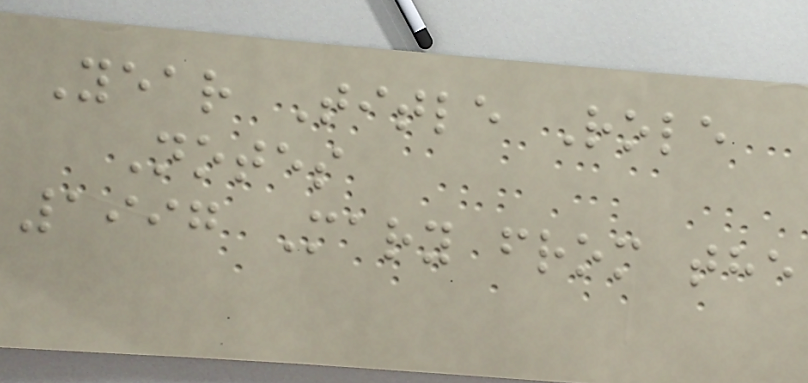Year Title Role
Notes
1997 Mary from the
